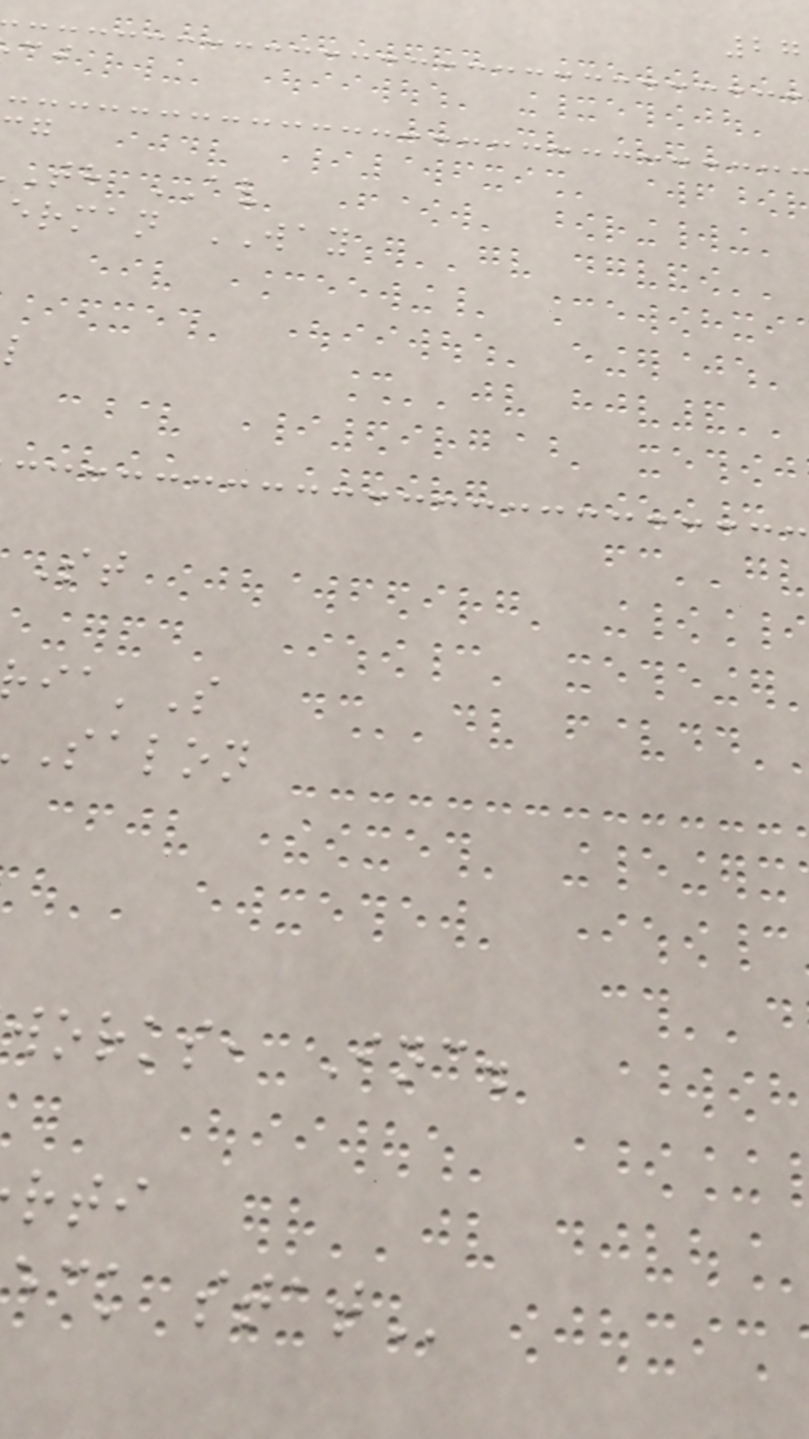th AV
erman WAY
salon
works, Inc.
